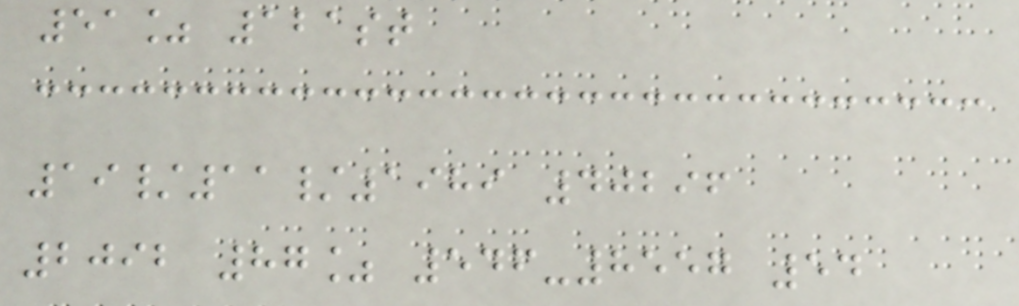51% 121st
19/11/1989 40296
2092 87% 546-8557 54
